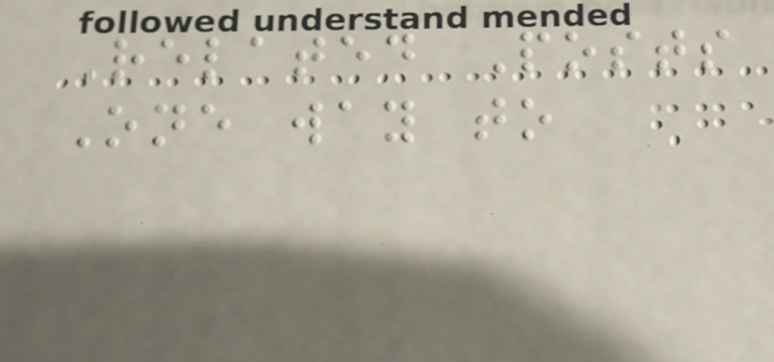Related Posts
One way to
